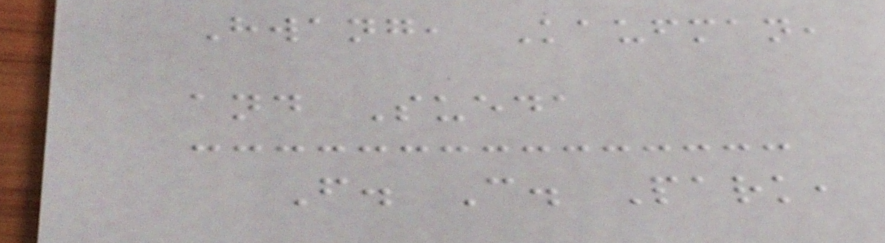Hwang, Kaufman,
and Sueda
F. C. Park,
